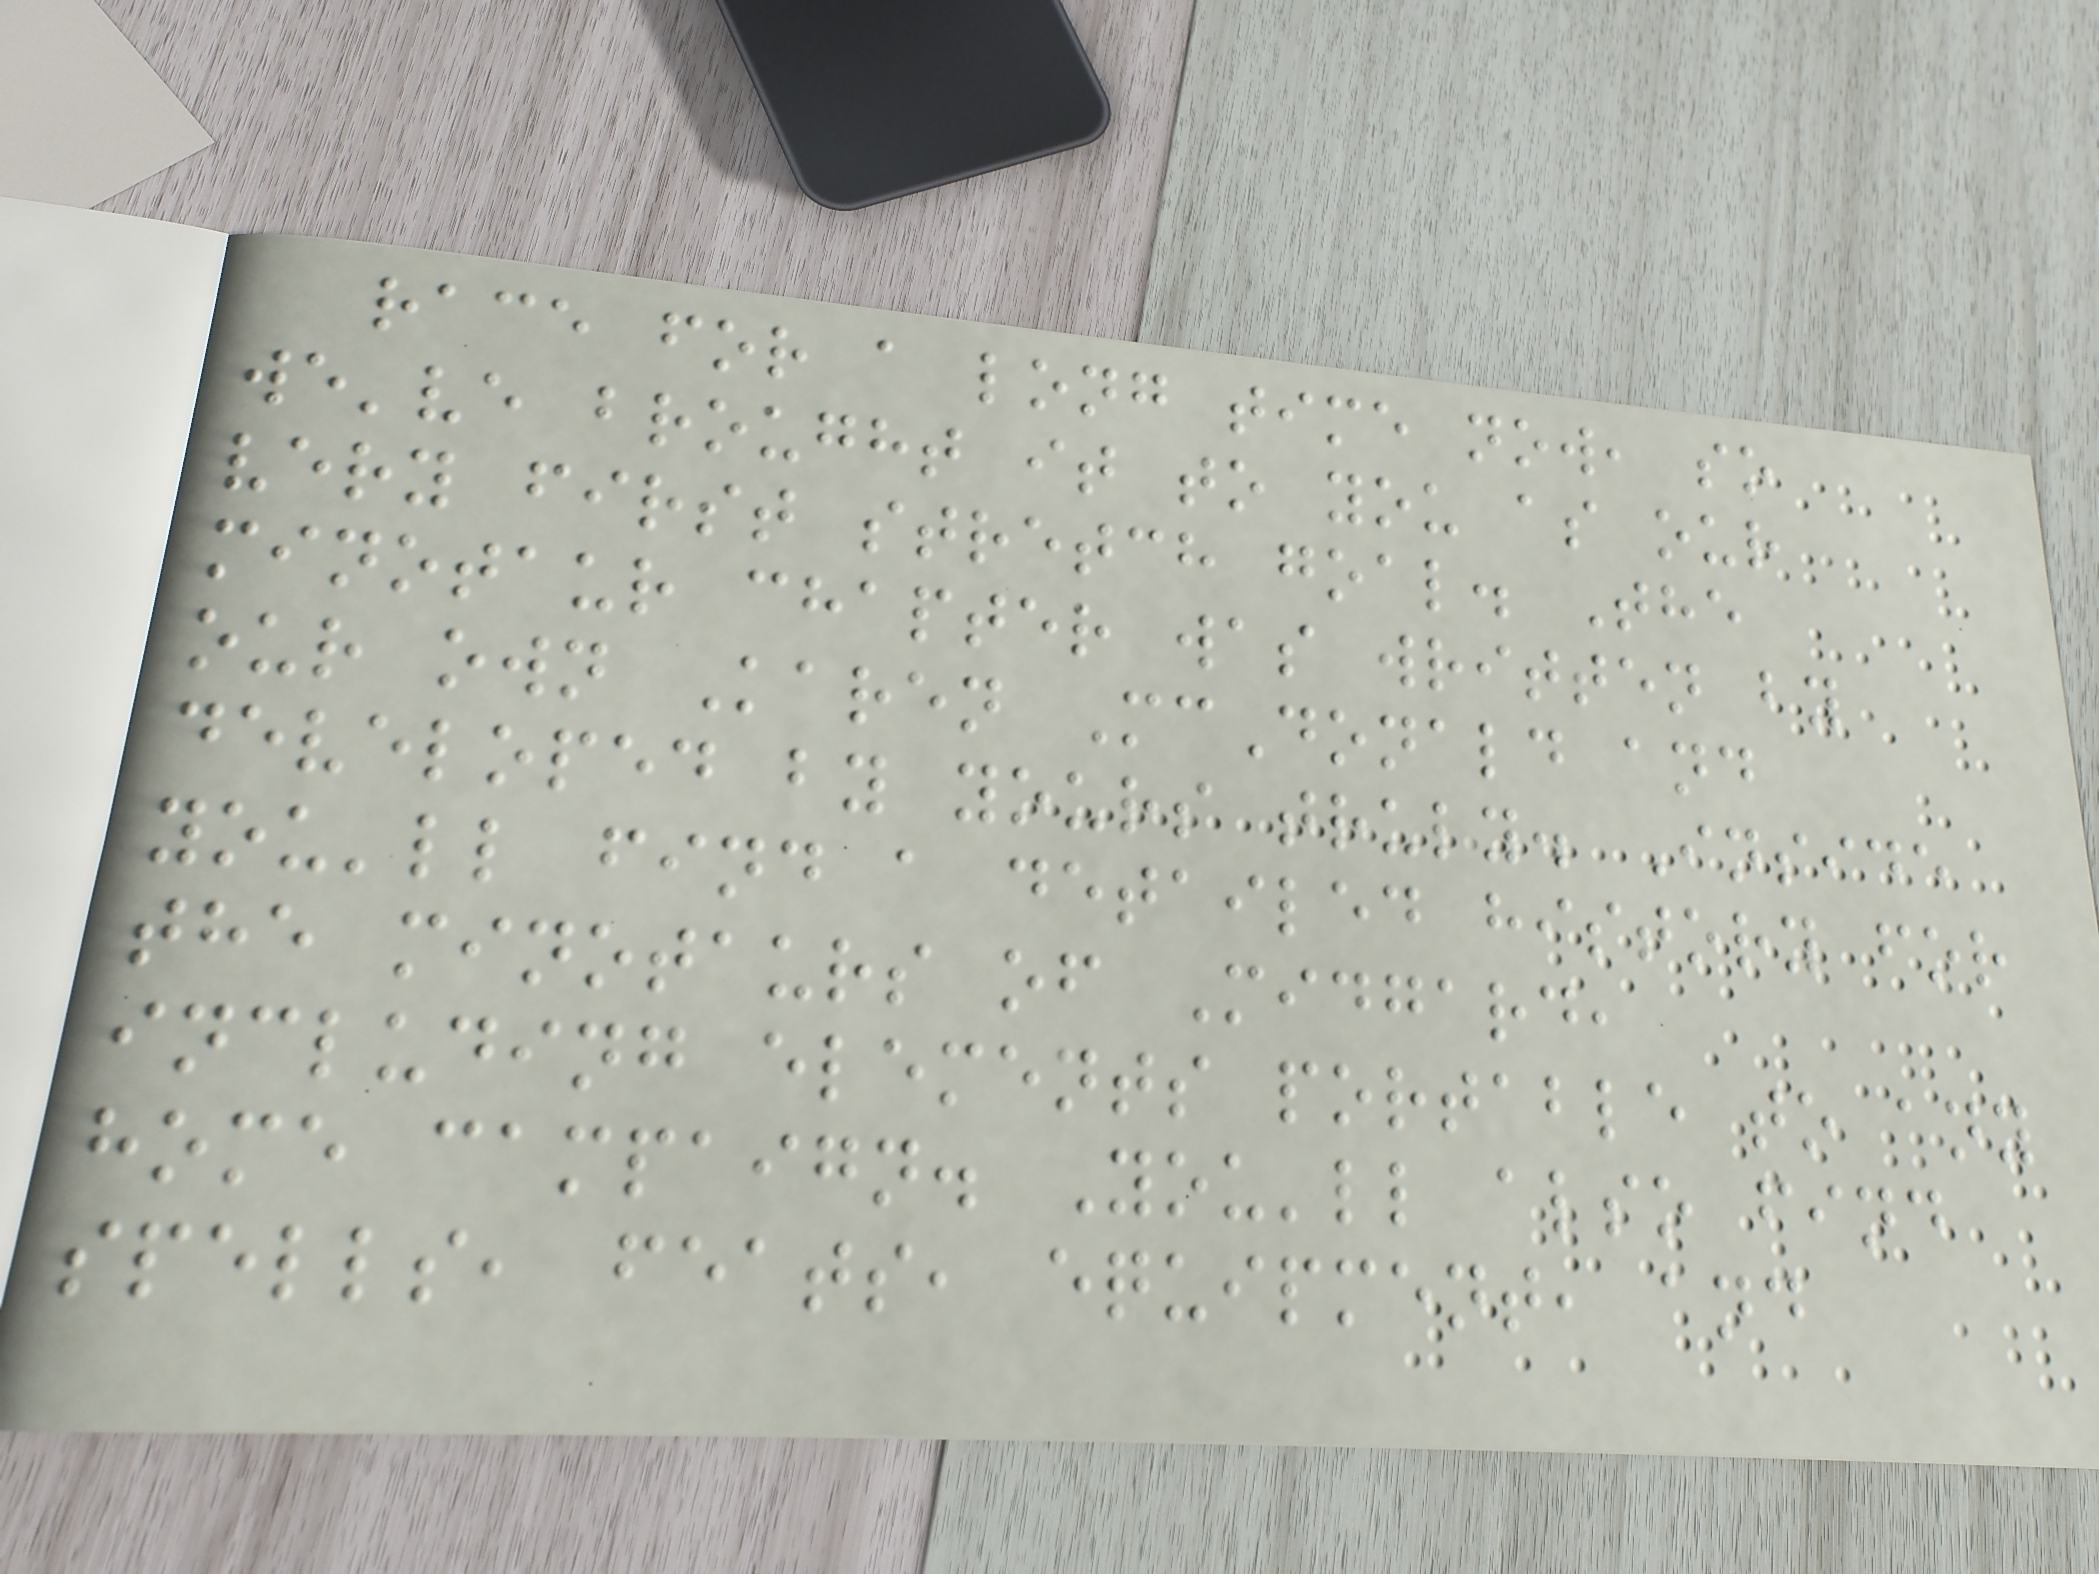race for a long time now, so
we've brought it to you as our
very first stretch goal. The
minotaur chapter was written by
our own Karen McDonald and
developed by yours truly. Inside
you'll find a detailed history for
the minotaurs of Midgard,
including elements portable to any
home campaign. You'll also find
spells, feats, equipment, and
